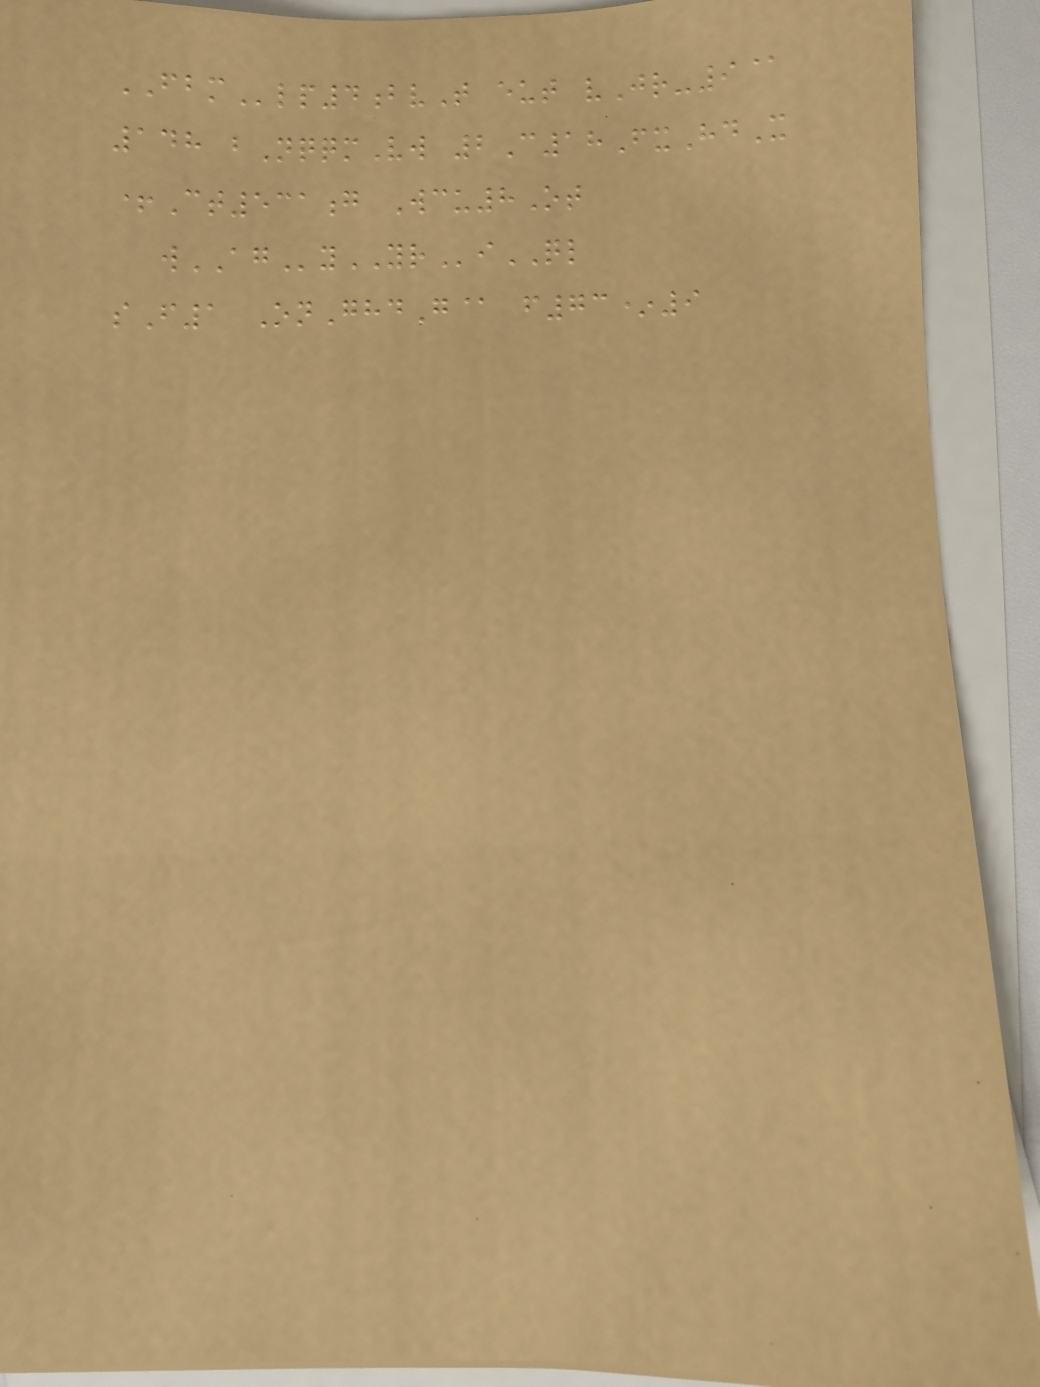FBMlp4bvT eut vJr-9@
148 bNqqmVw 2C18FxHdX
+Ct531g Wcu8Ot
wAGyYRiQL
sF1 OnGhdG@ f73*9
